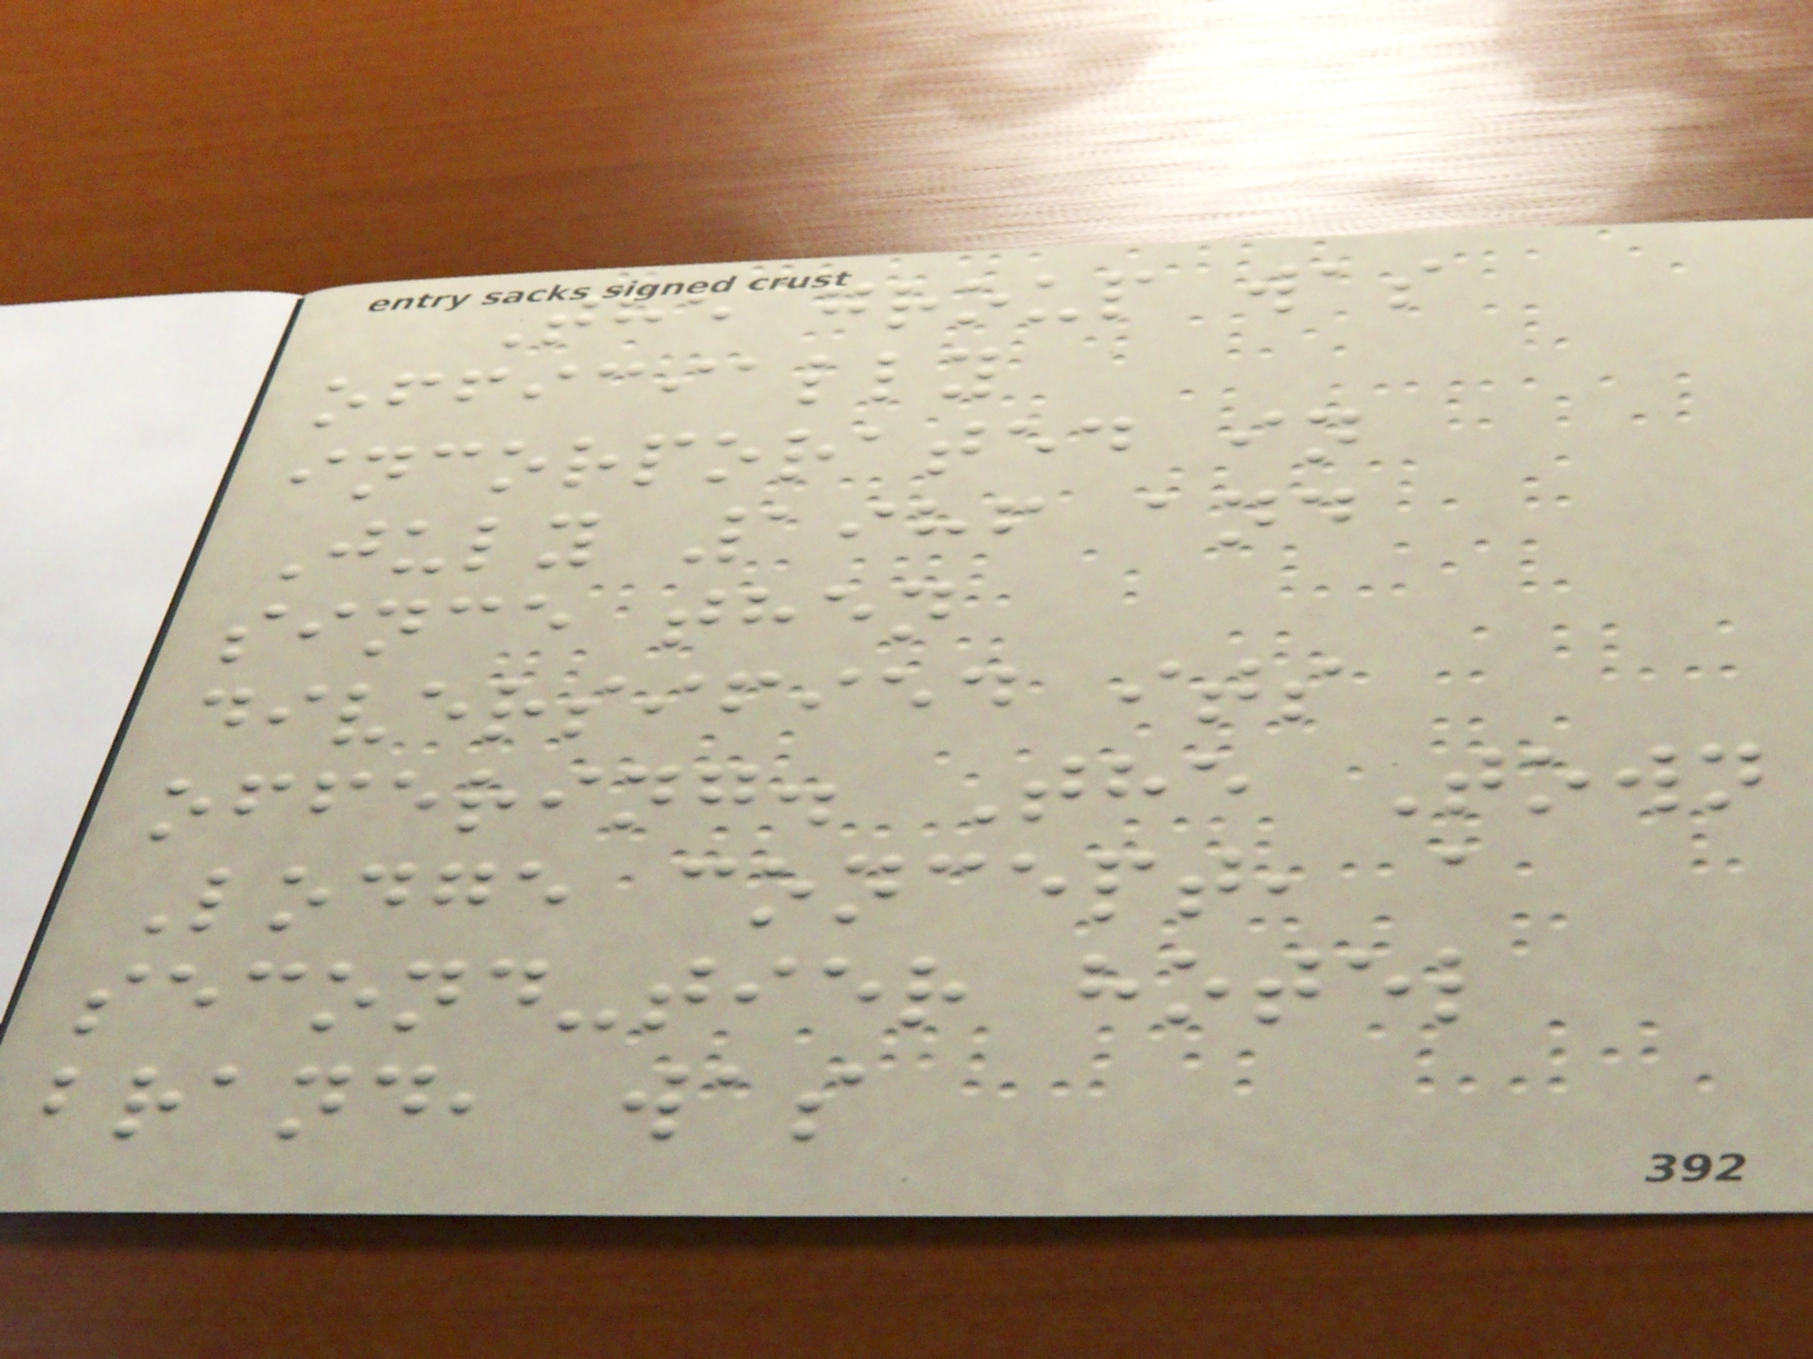The group was
officially
incorporated in
July 1986 and
since then
diversified its
offering. The Town
Lodge concept, a
second-tier hotel
brand, was
